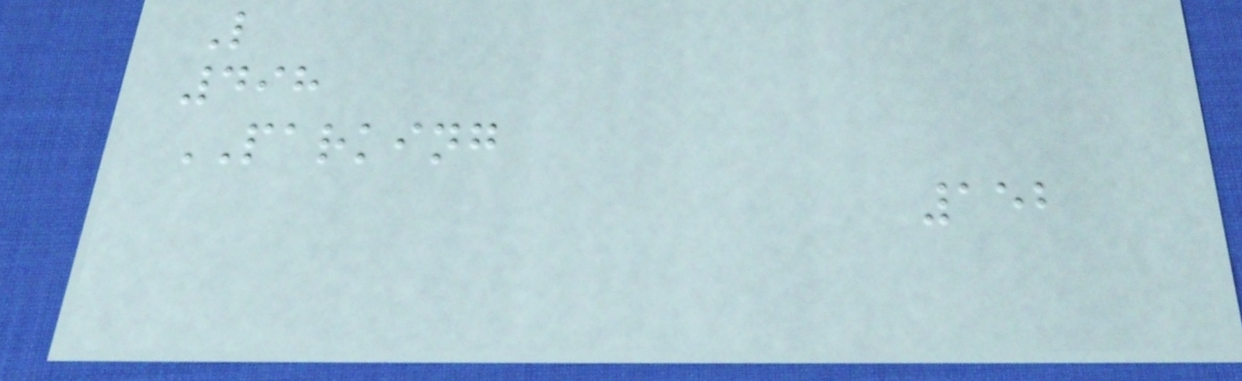L
498
PARKING
152
